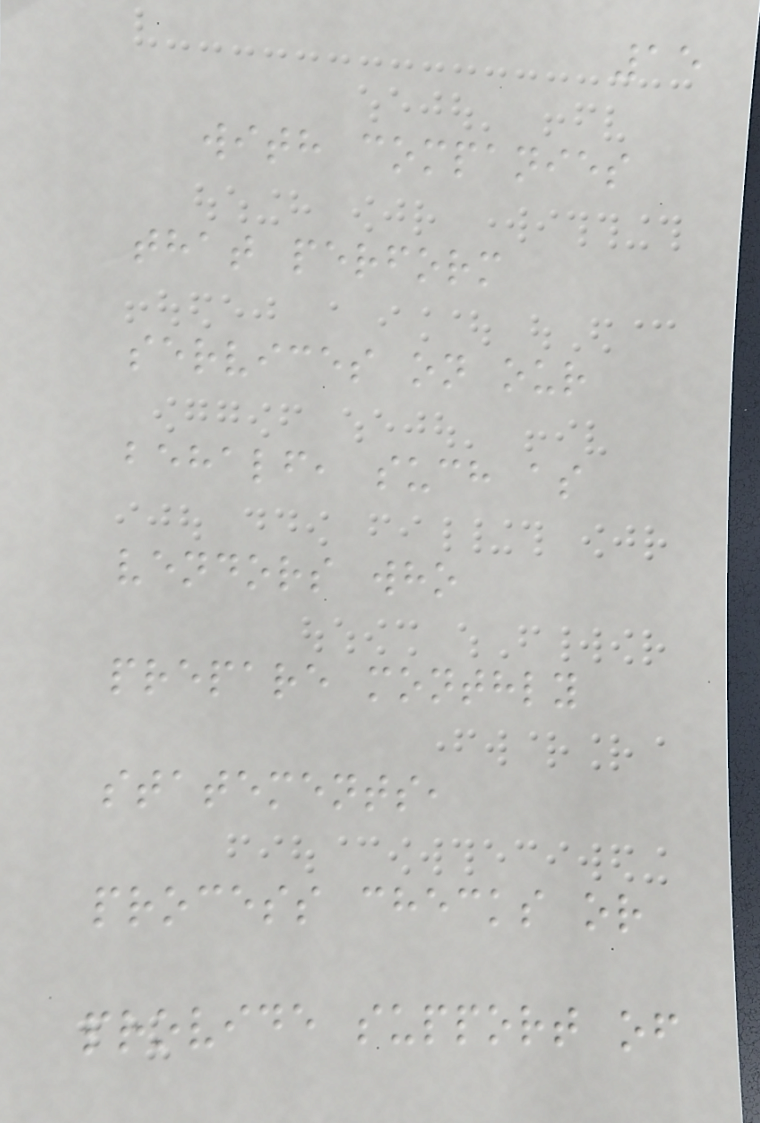15
with companies
that perform
services on our
behalf, such as
vendors who
prepare monthly
statements,
process checks or
provide support of
